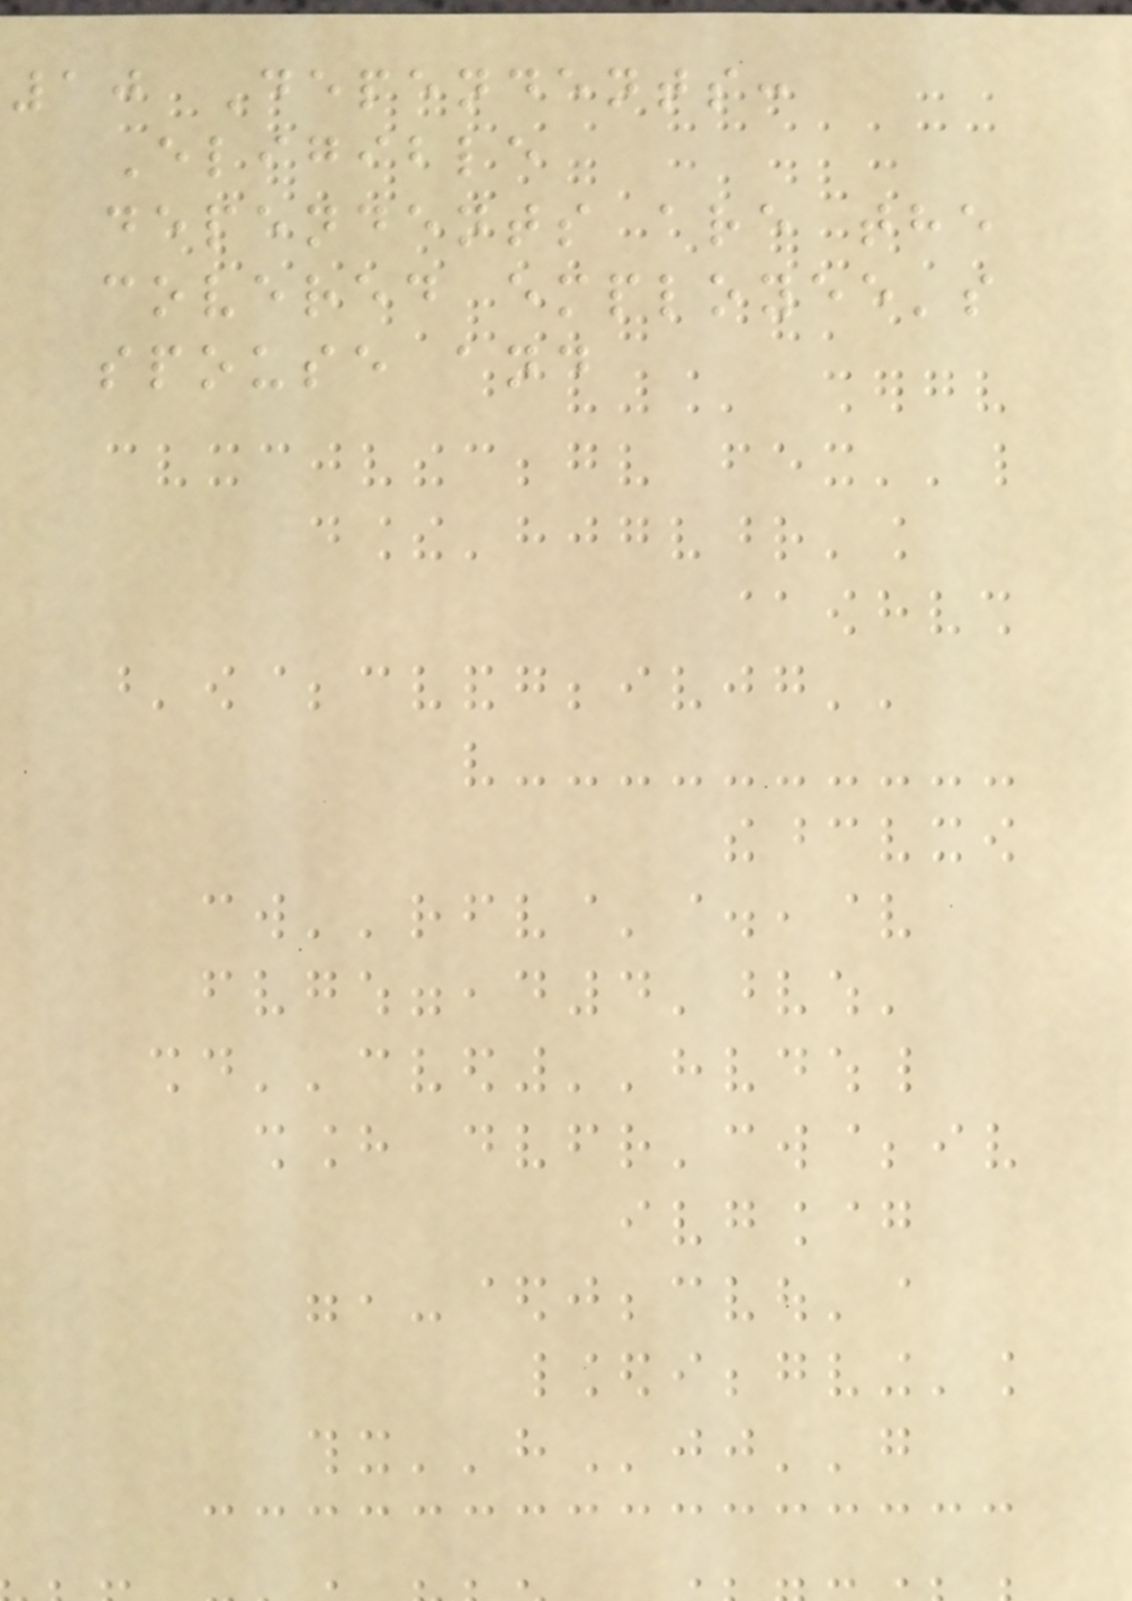10 Dependents:
Eligible
dependents are the
covered employee's
spouse and
